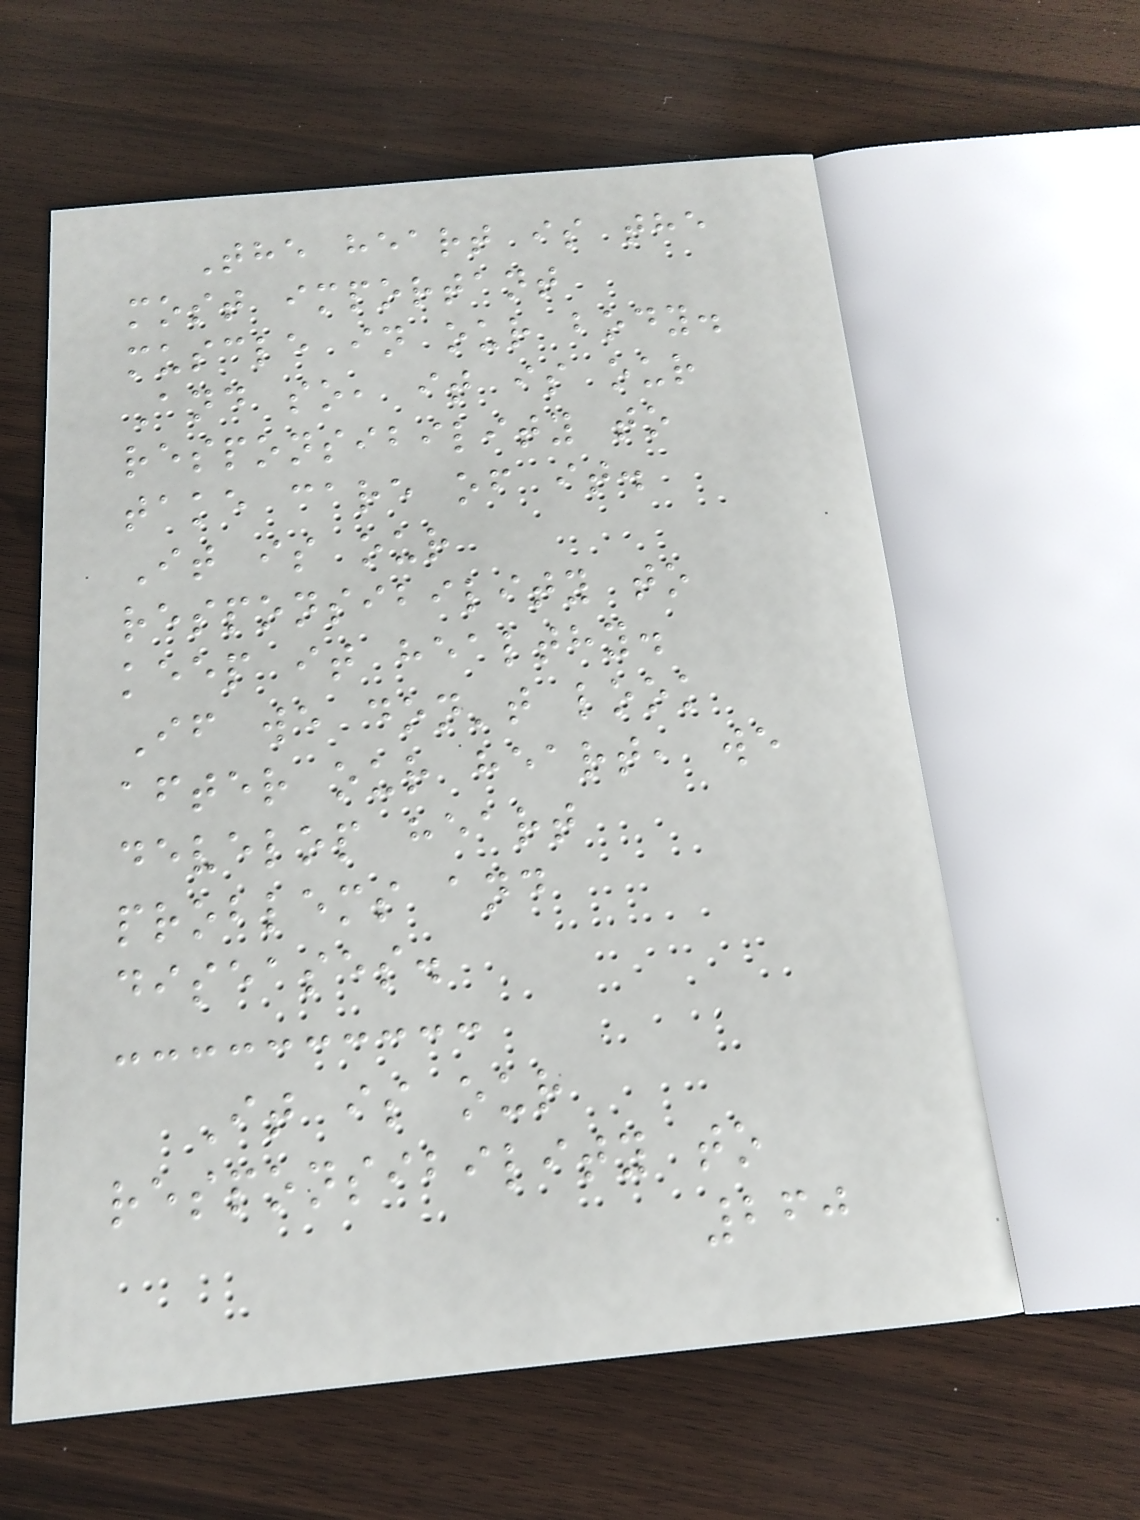The heart is the
most important
muscle in our body.
And so, it is our
responsibility to
take care of it.
It is our
responsibility to
keep it healthy.
If we don't look
after our heart, we
develop heart
problems and
diseases.
It is our
responsibility to
260
